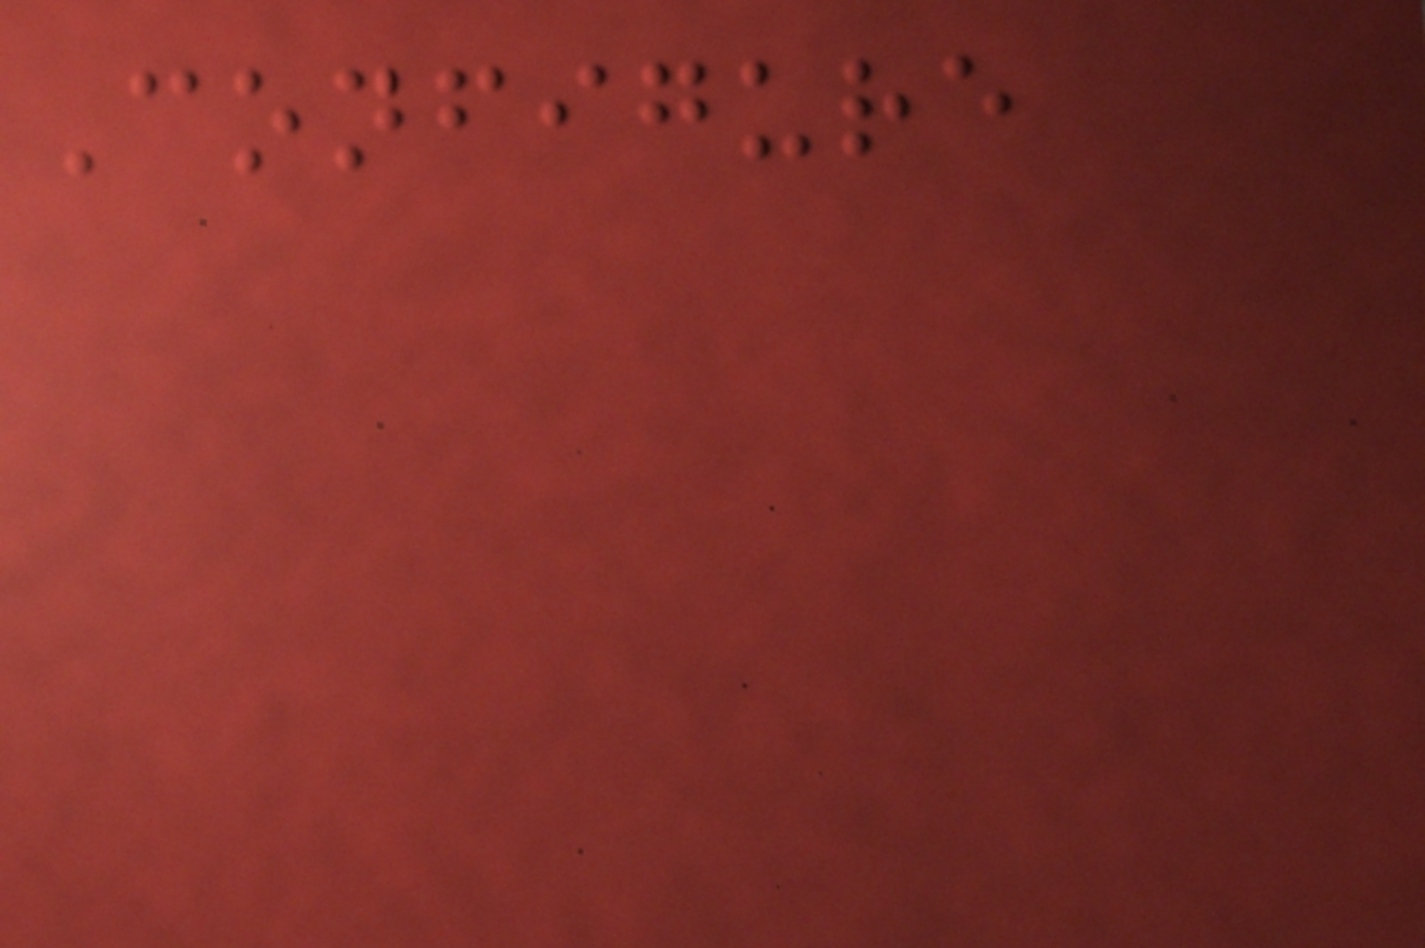Configure
